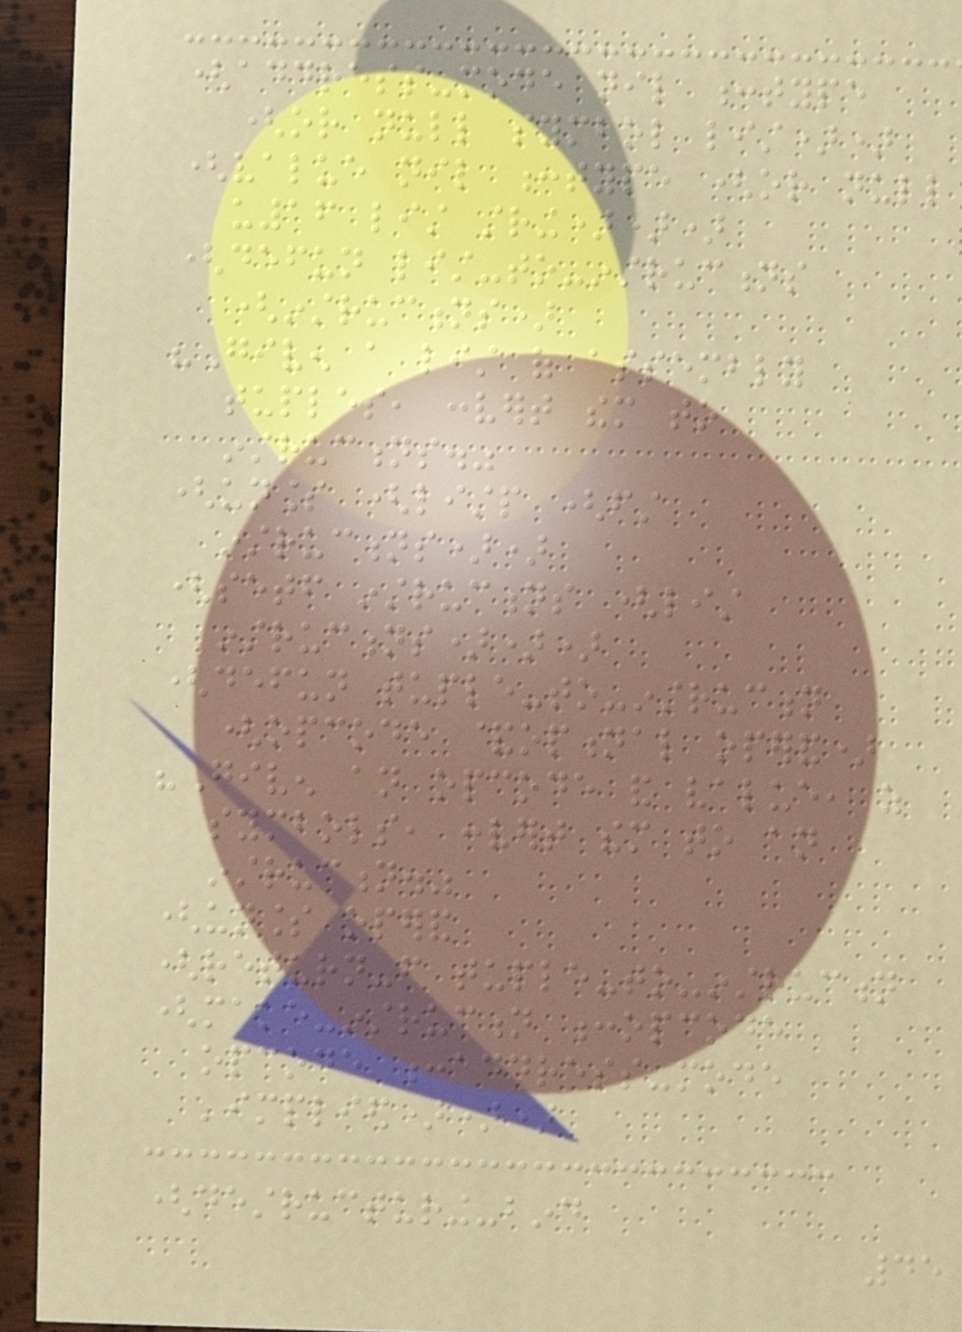(address-mode nil :type
(or null symbol list))
(value nil :type (or null
u16 list string)))
(defun list-to-instructions
(instructions)
"Given a list of assembly
tuples, convert them to
instructions."
(unless (listp (first
instructions))
(setf instructions (list
instructions)))
(defun tuple-to-instruction
(opcode &optional operand)
"Given an opcode and value, as
symbols, convert them to an
instruction."
(unless operand
(return-from tuple-to-instruction
(make-instruction :opcode
opcode :address-mode
'implied)))
(destructuring-bind
45
